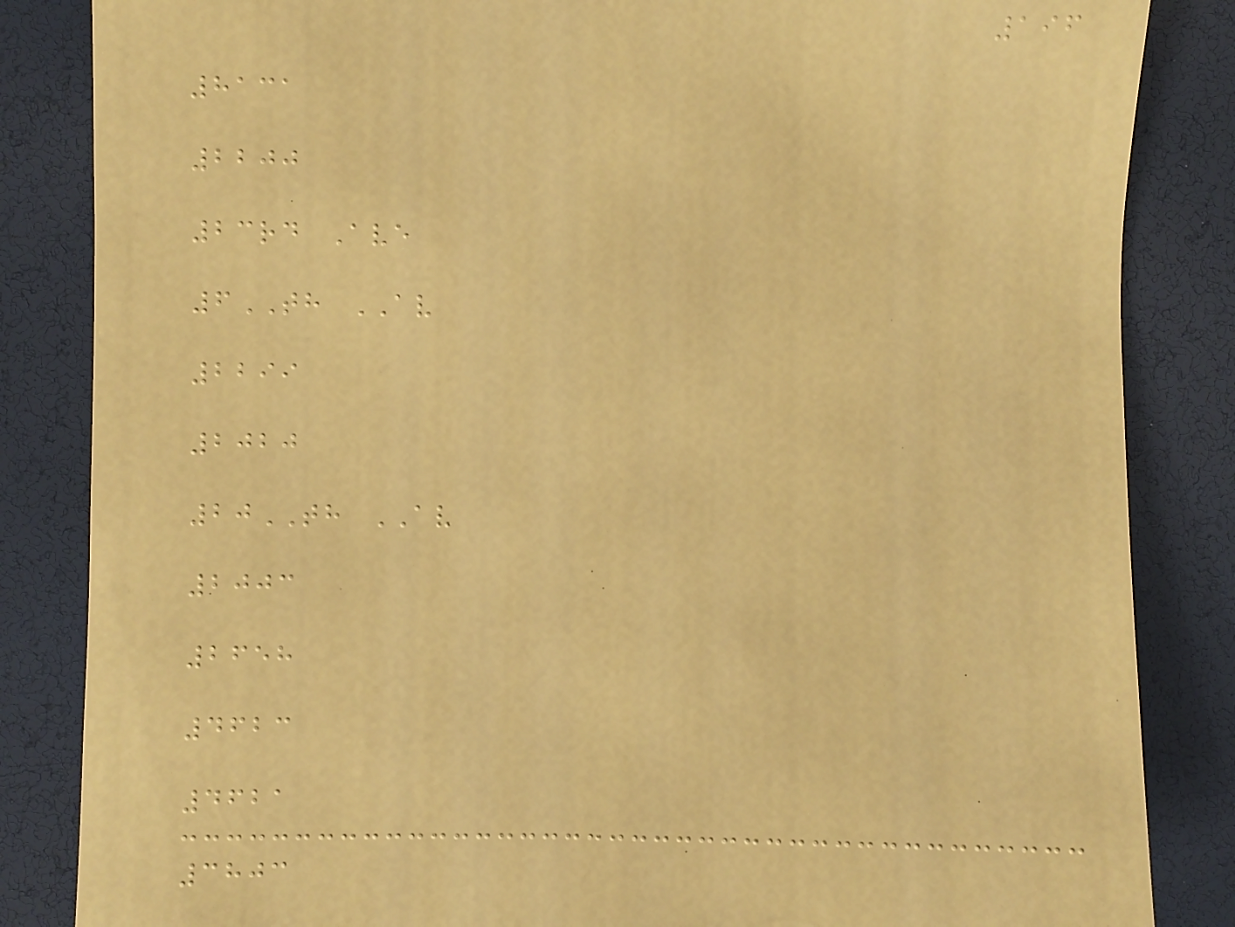196
8131
2200
23rd Ave
6TH AV
2299
2020
20TH AV
2003
2658
4623
4621
3803
